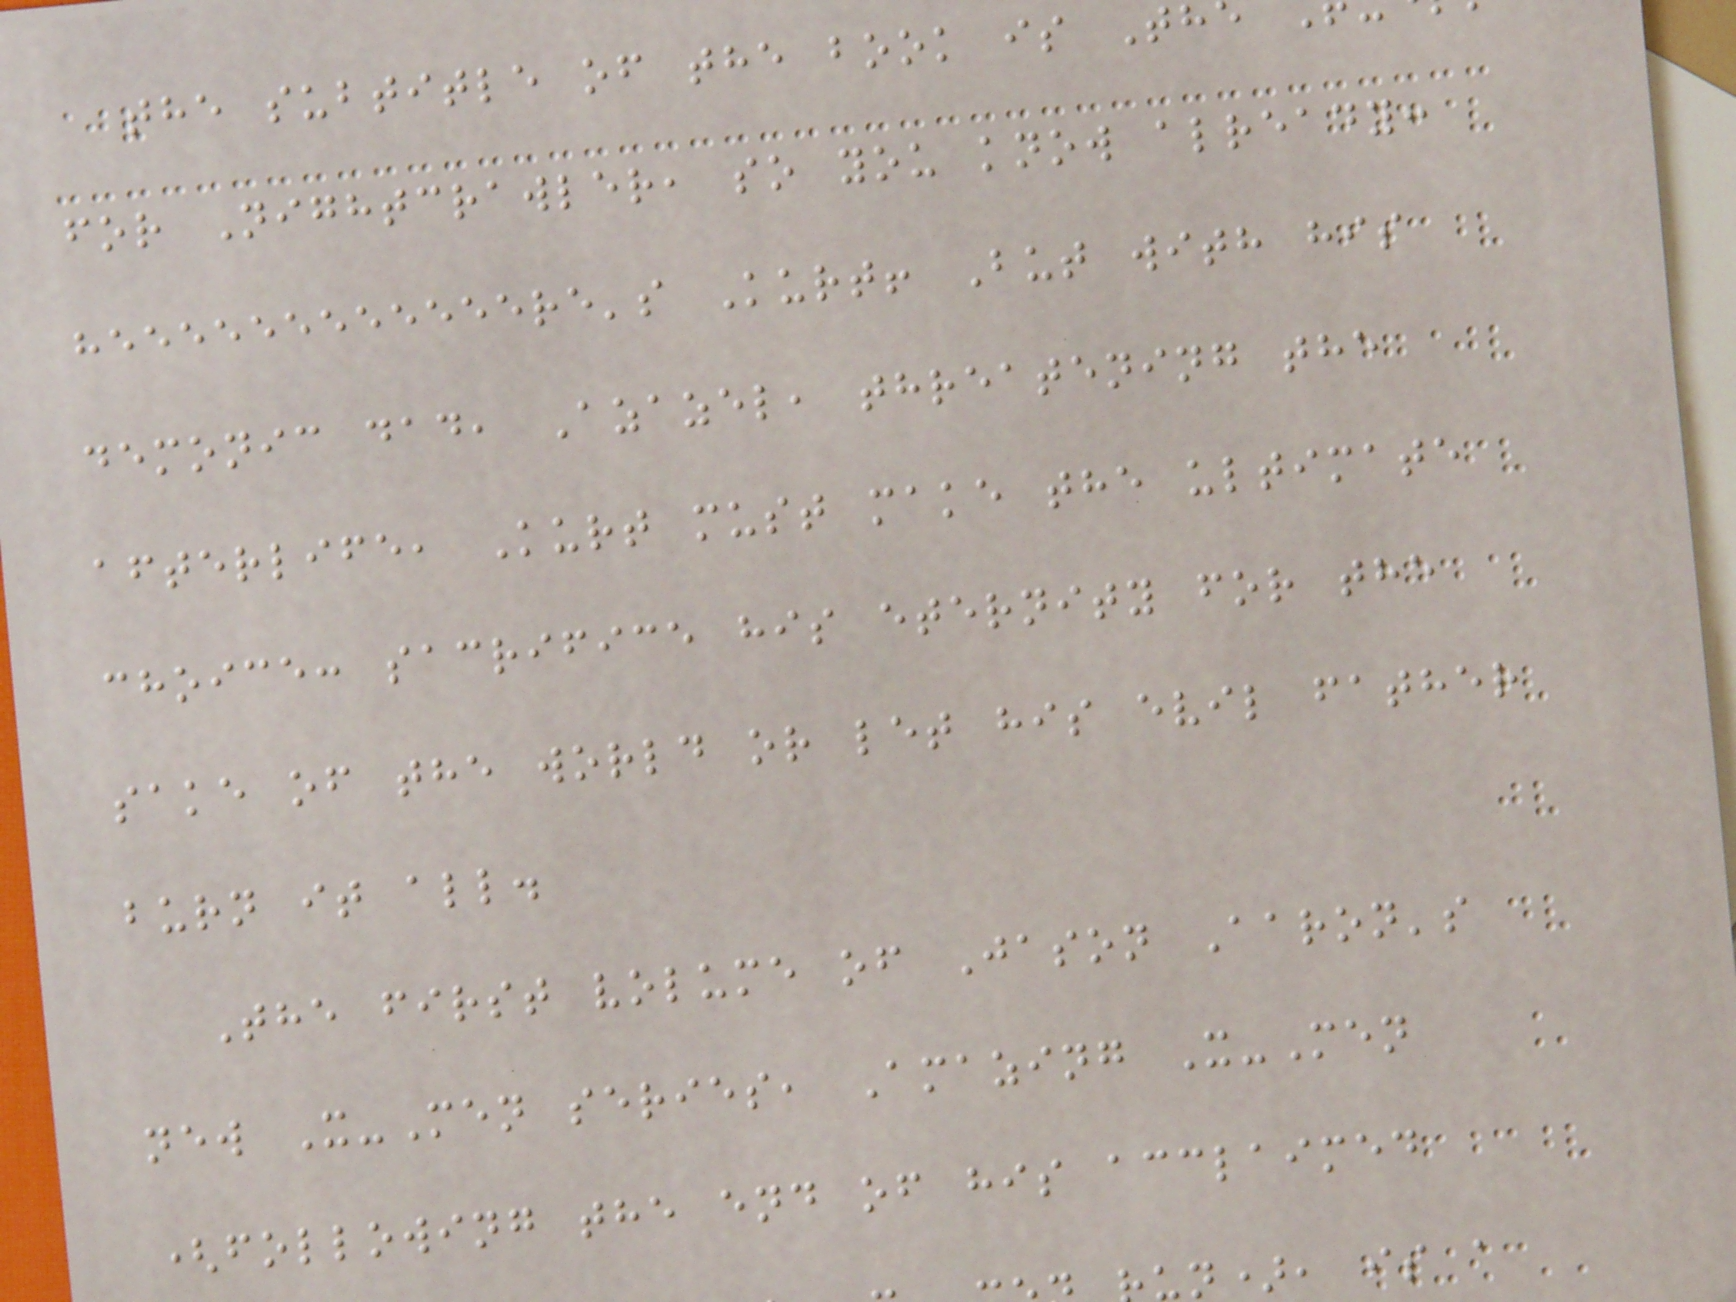the subtitle of the book is Th
for Nightcrawler, so you know already:
heeeeeeeeeeeere's Kurt! But with his
demonic dad, Azazel, threatening the
afterlife, Kurt must make the ultimate
choice: sacrifice his eternity for the
sake of the world or let his evil father
burn it all.
The first volume of Jason Aaron's
new X-Men series, Amazing X-Men
(following the end of his acclaimed
